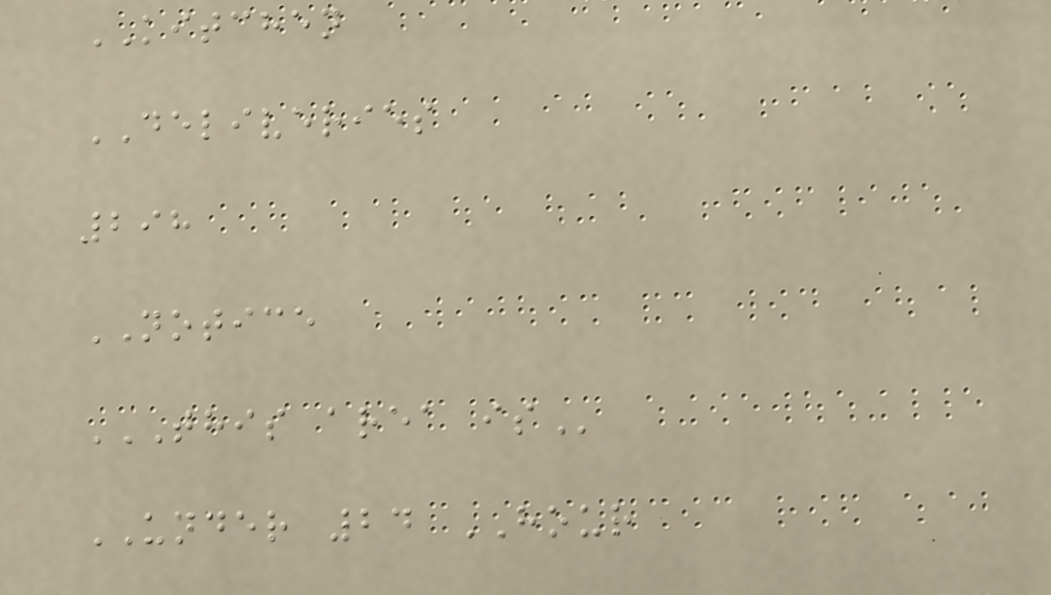KITCHEN
DELIVERIES
298
NOTICE
THIS AREA IS
UNDER 24 HOUR
